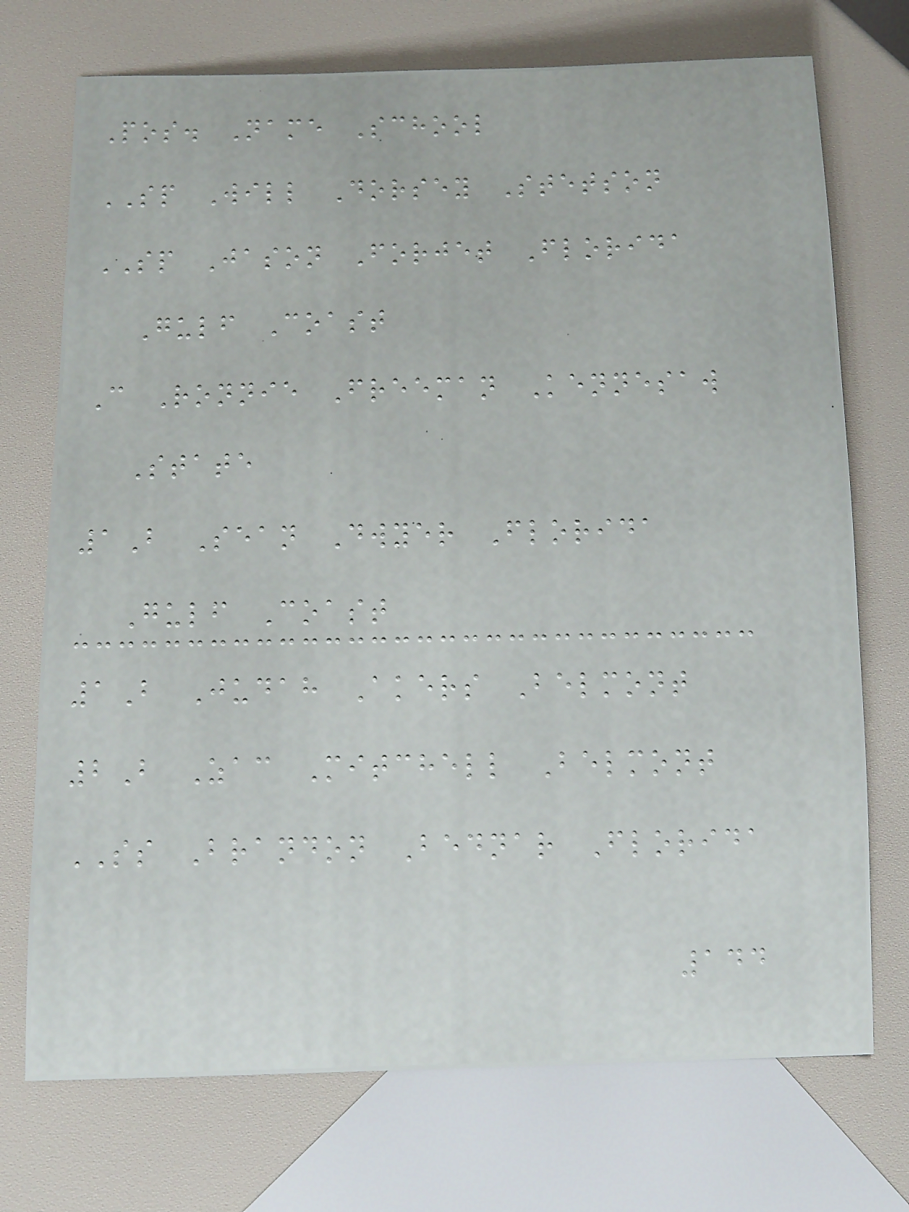Pos. Name School
SP Will Dorsey Stetson
SP Jason Forjet Florida
Gulf Coast
C Ronnie Freeman Kennesaw
State
1B Sean Dwyer Florida
Gulf Coast
1B Judah Akers Belmont
2B Zac Mitchell Belmont
SS Brandon Bednar Florida
144
